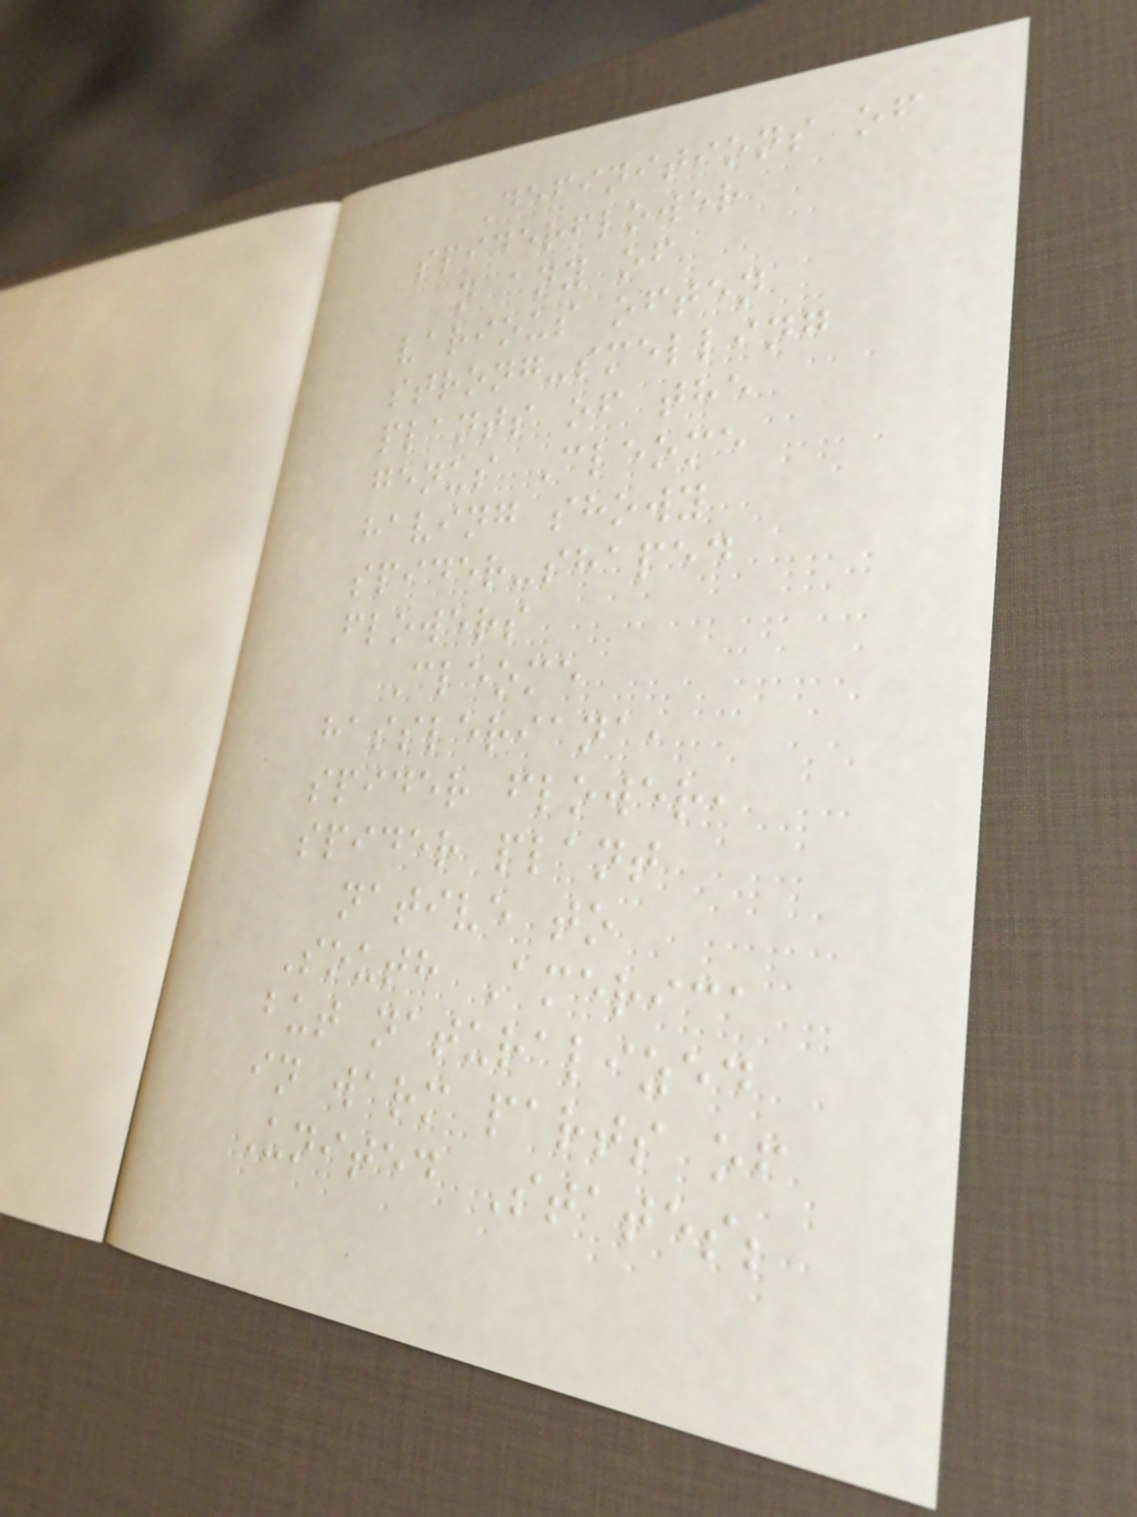Definitions of
spiderflower
n any of
various often
strong-smelling
plants of the
genus Cleome
having showy
spider-shaped
flowers
Cleome
hassleriana,
spider flower,
spider plant
native to
South America
but naturalized
in warm parts of
United States;
